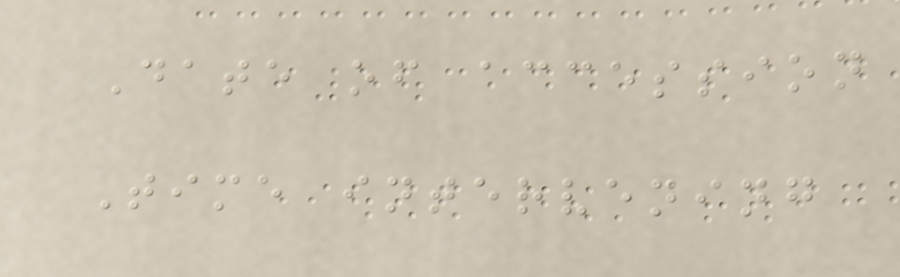Date of accession
Time intervening
